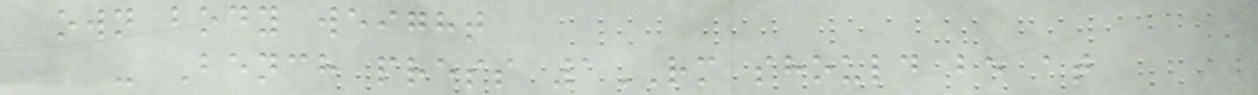own body weight
- Bench press 1RM should be at
